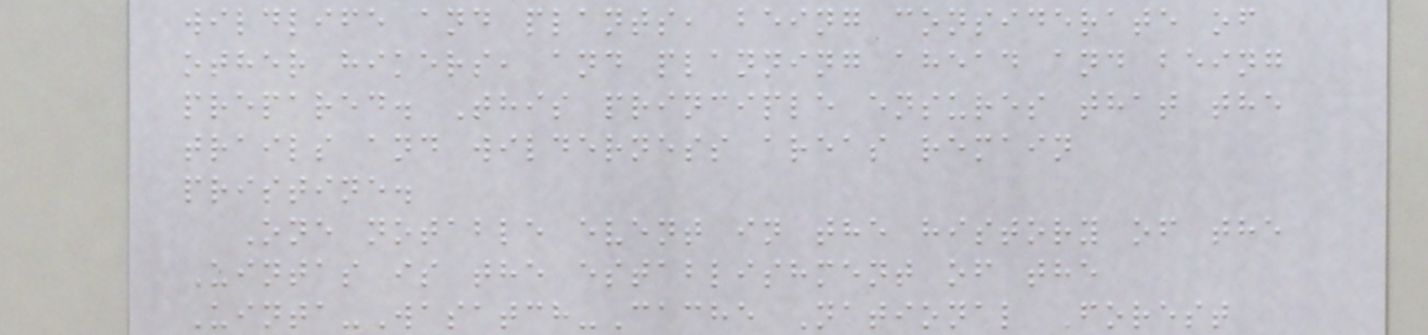wildlife and plants, being considerate of
other hikers, and planning ahead and being
prepared. This principle ensures that the
trails and wilderness areas remain
pristine.
One notable event in the history of the
Uintas is the establishment of the
Uinta-Wasatch-Cache National Forest
